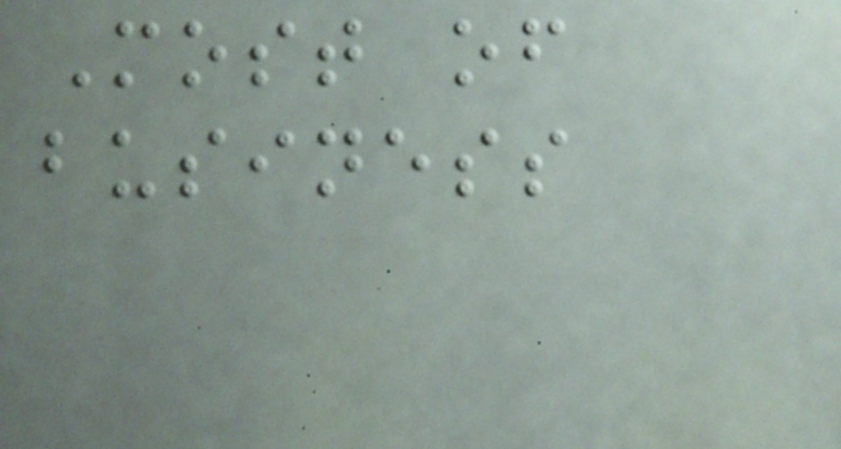Most of
business
